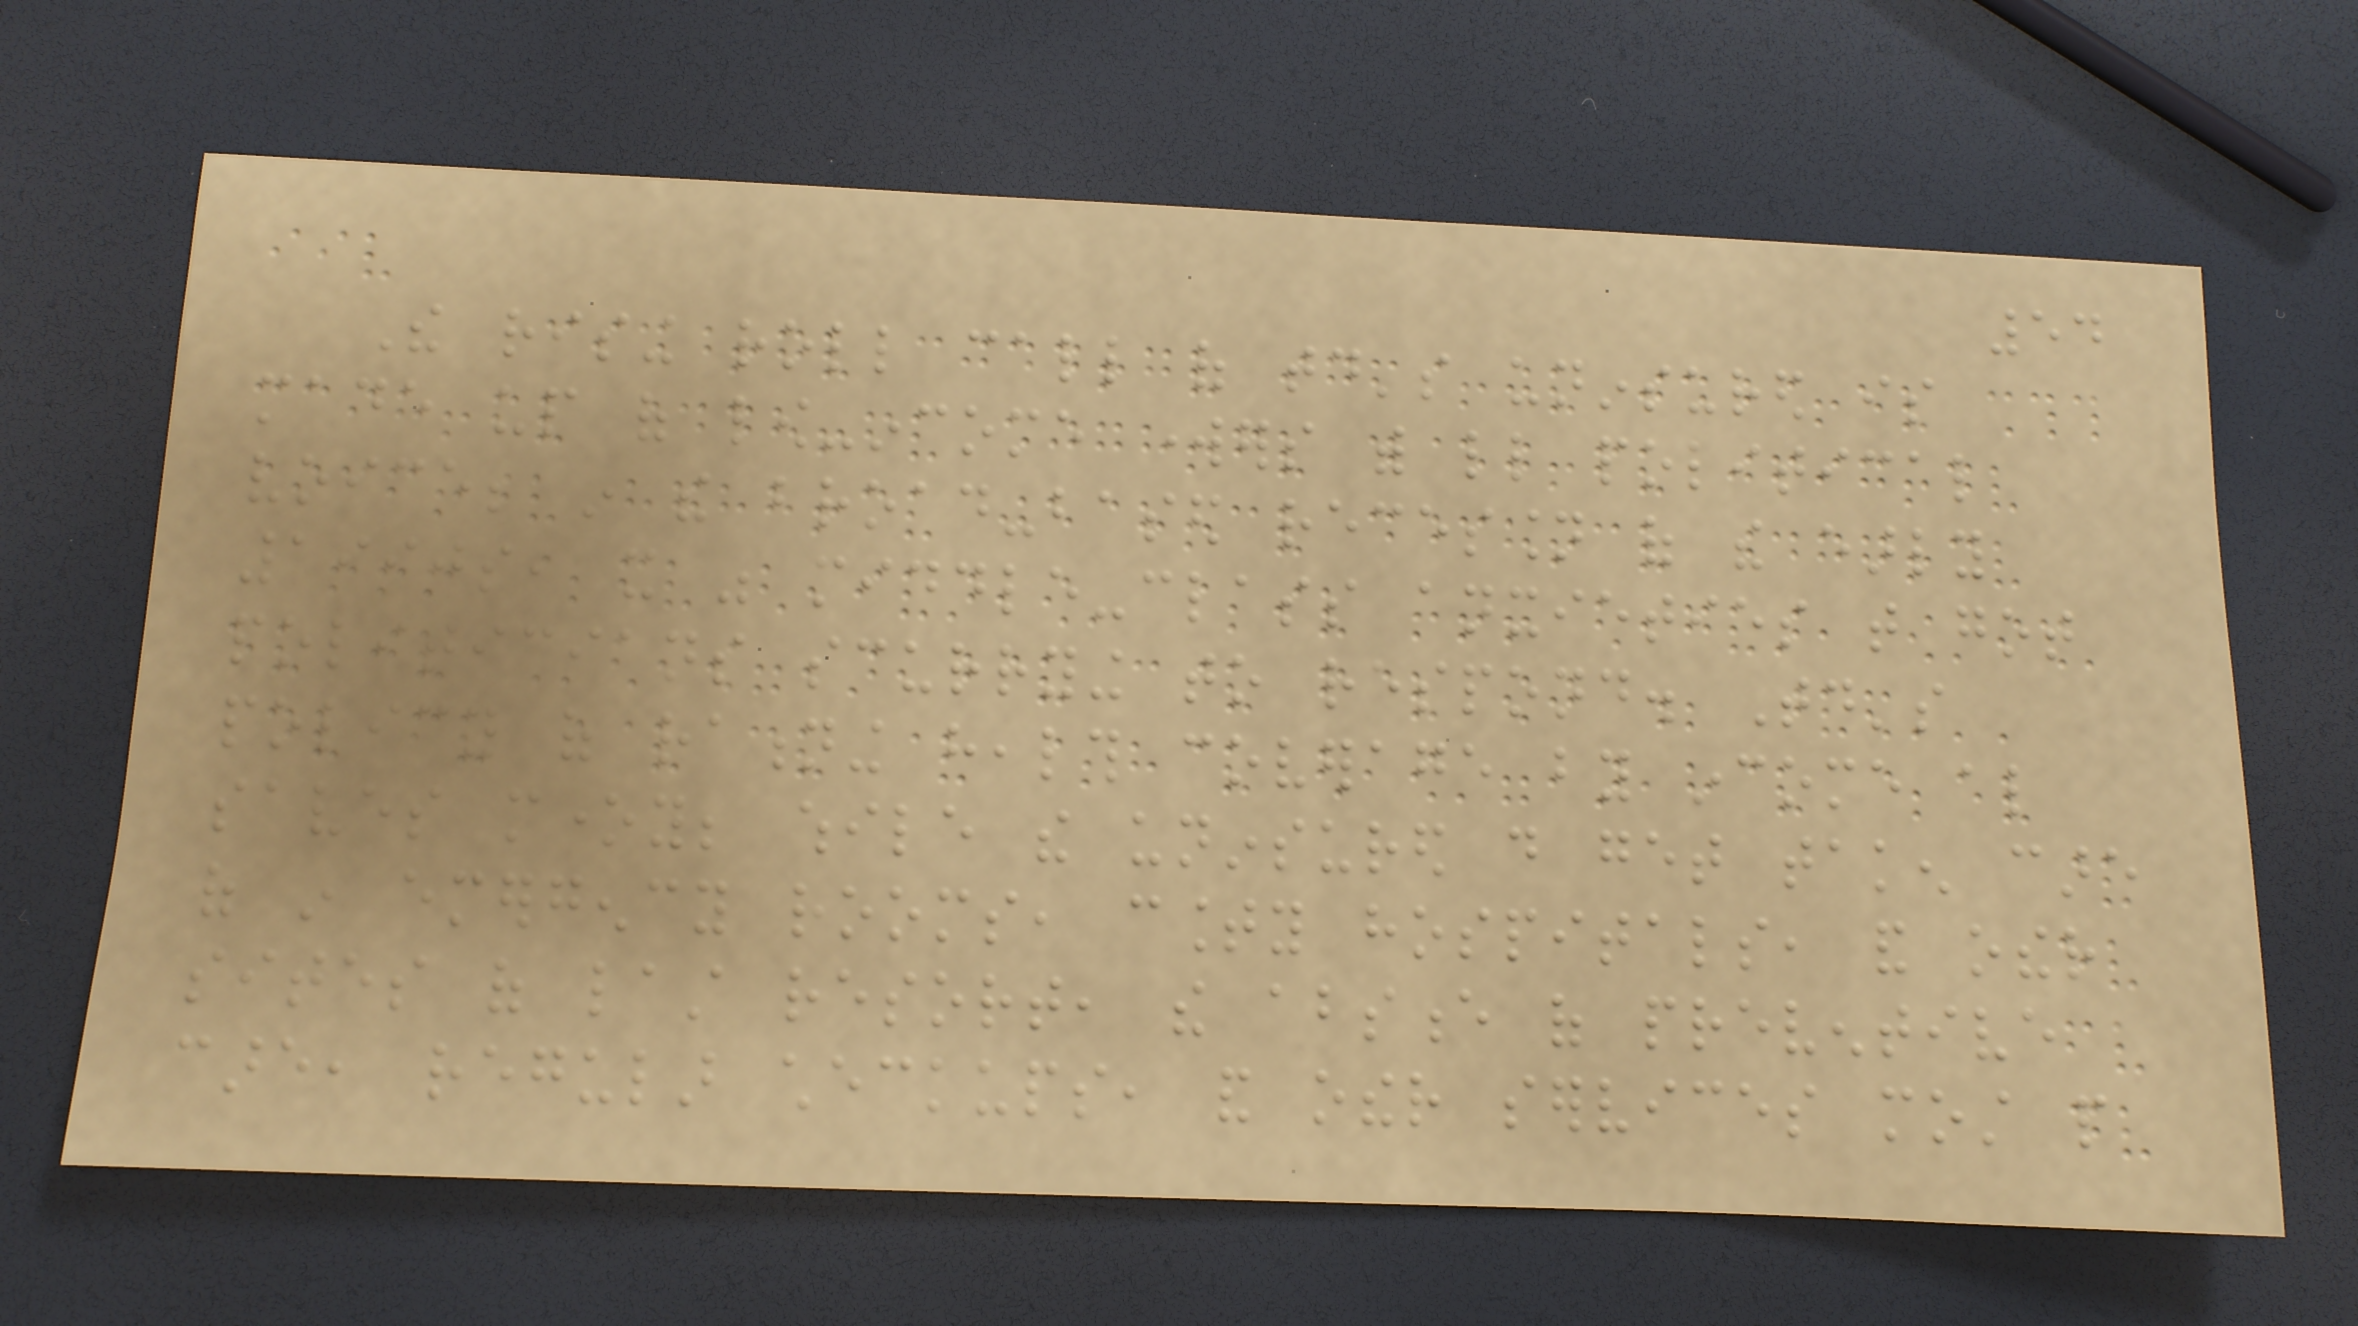54
The rising roll call of today's uninsured is
made up of low-income workers with little political
voice; in the broad-based recession of the early
1990s, it was middle-class anxieties that got
politicians scurrying to respond. Today's
policy of rationing health coverage by income also
saves money; while the uninsured do get taken care
of in emergency rooms, county hospitals, and other
sites of last resort, the absence of preventive
care, regular checkups, and other services most people
